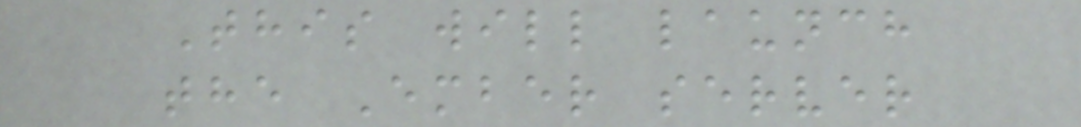This will launch
the Ember server
